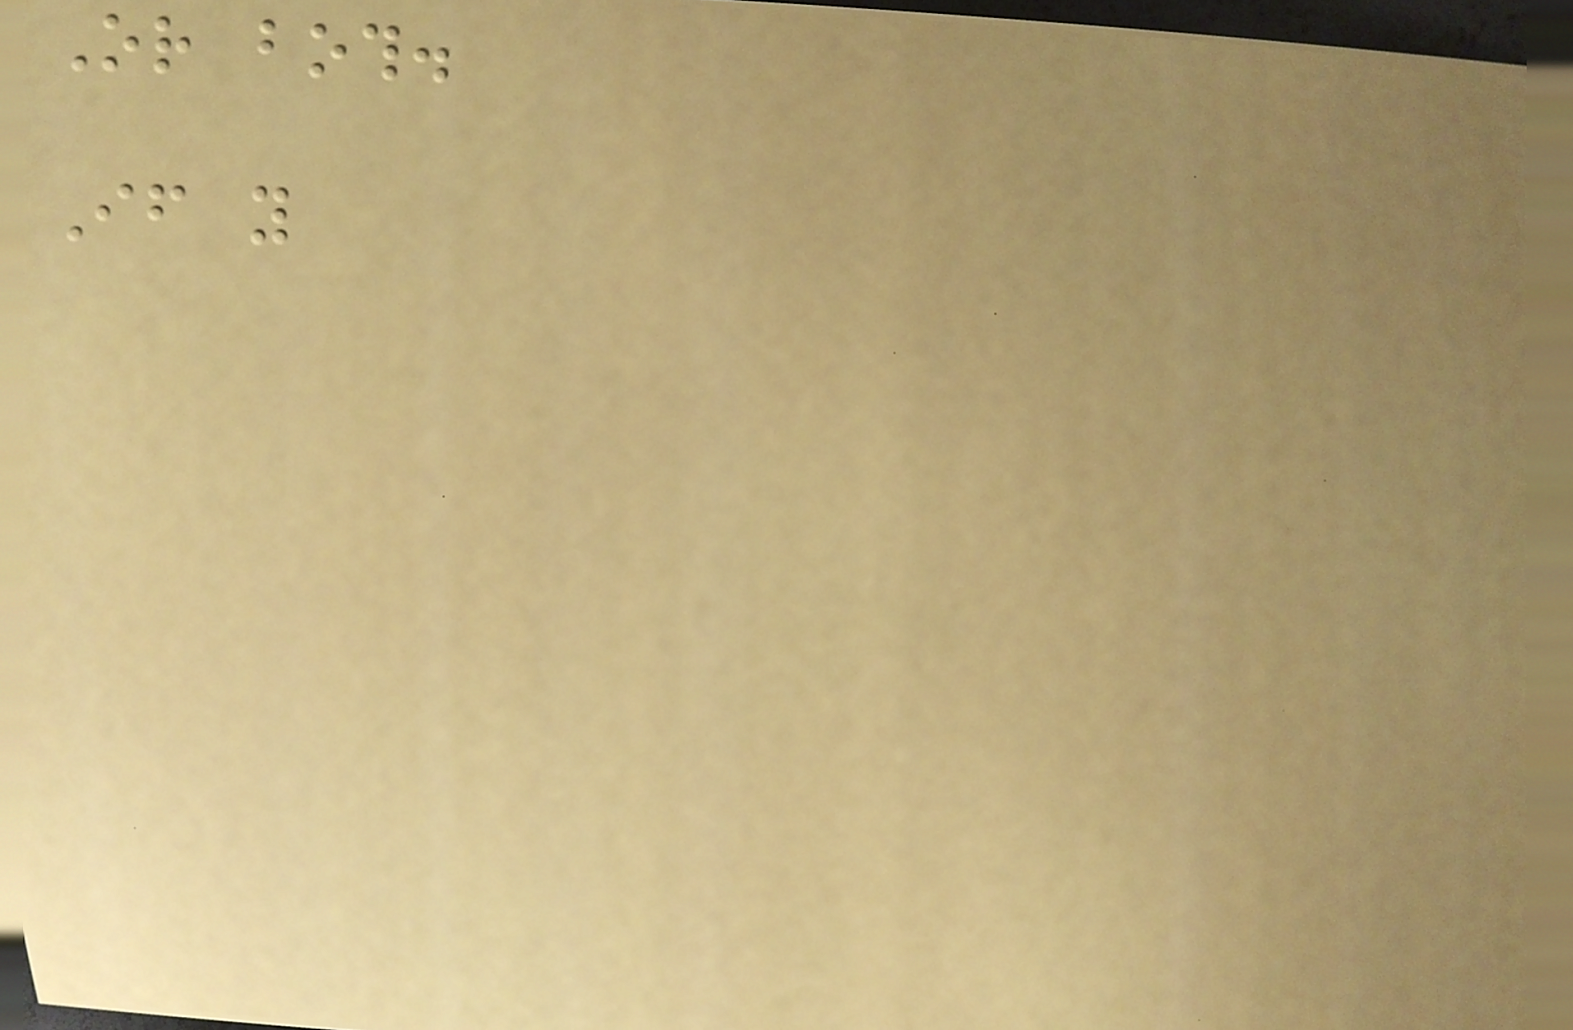Or both.
If you
